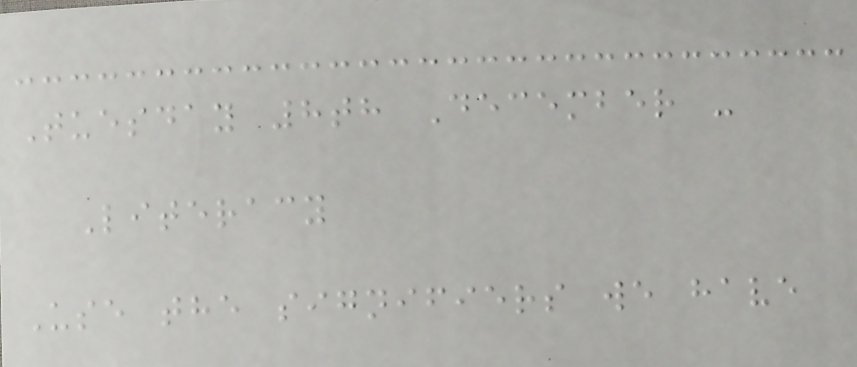Tuesday 8th December -
Literacy
Use the signifiers we have
